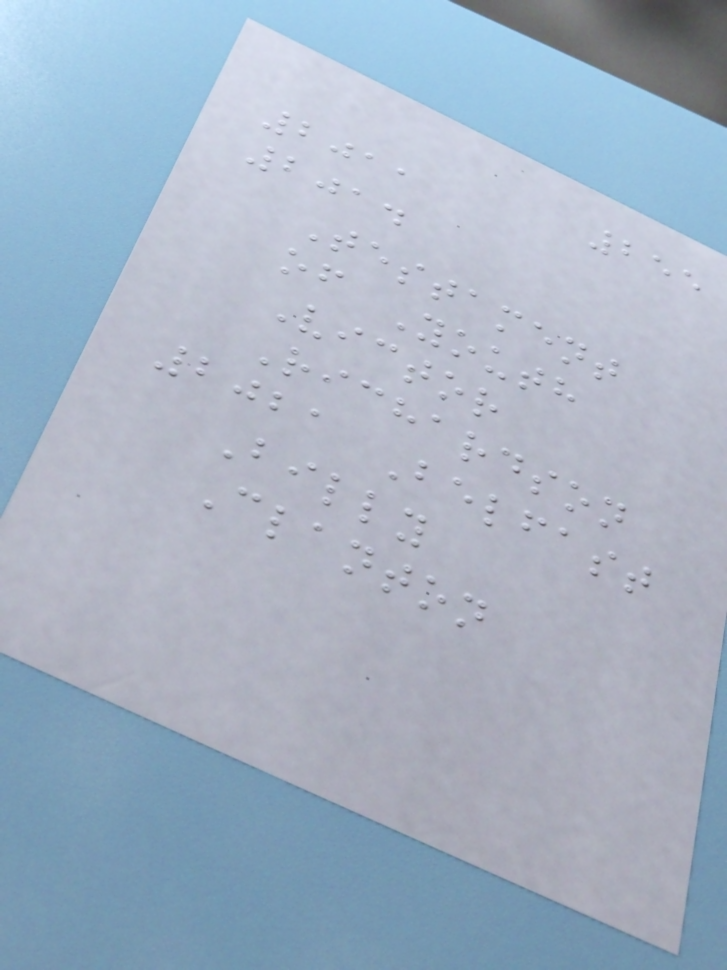255
2011
2014
Testament
of Youth
Victor
Richardson
2021 Belfast
Billy
Clanton
